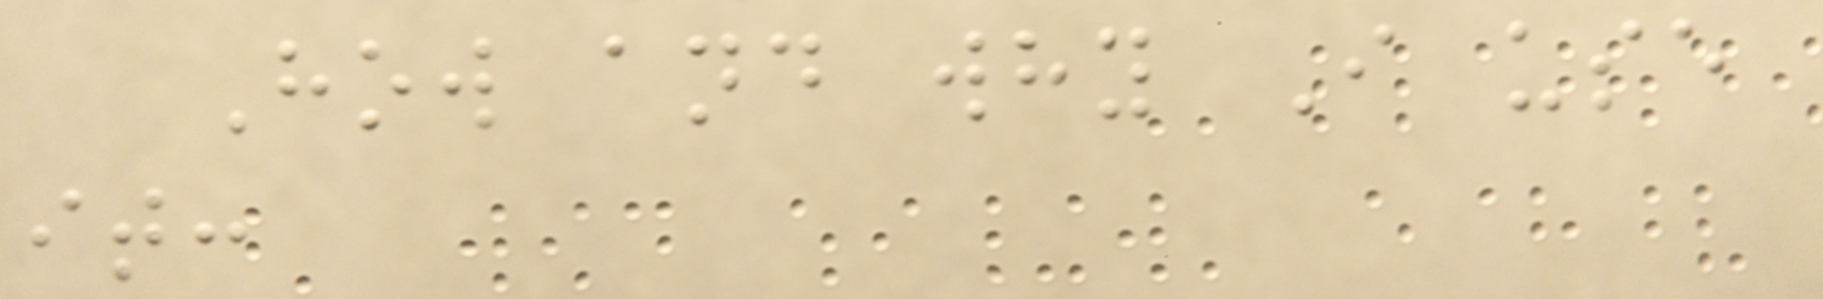How and why I use
it:
